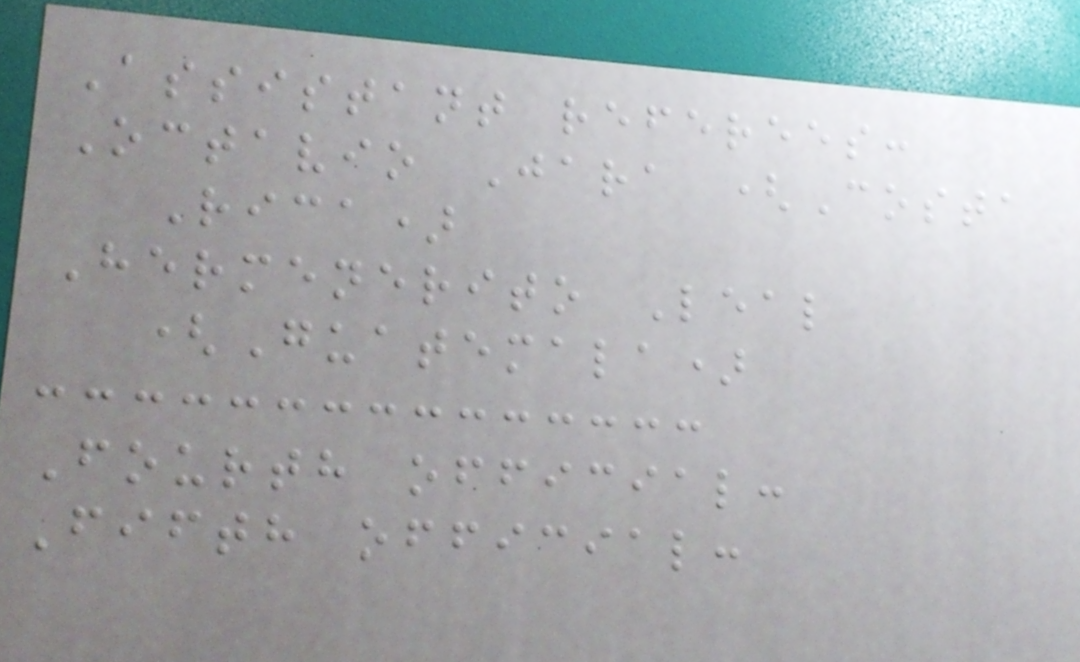Assistant referees:
Octavio Jara (Costa
Rica)
Hermenerito Leal
(Guatemala)
Fourth official:
Fifth official:
